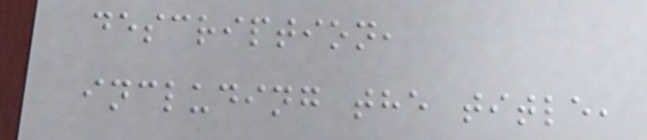description,
including the title,
